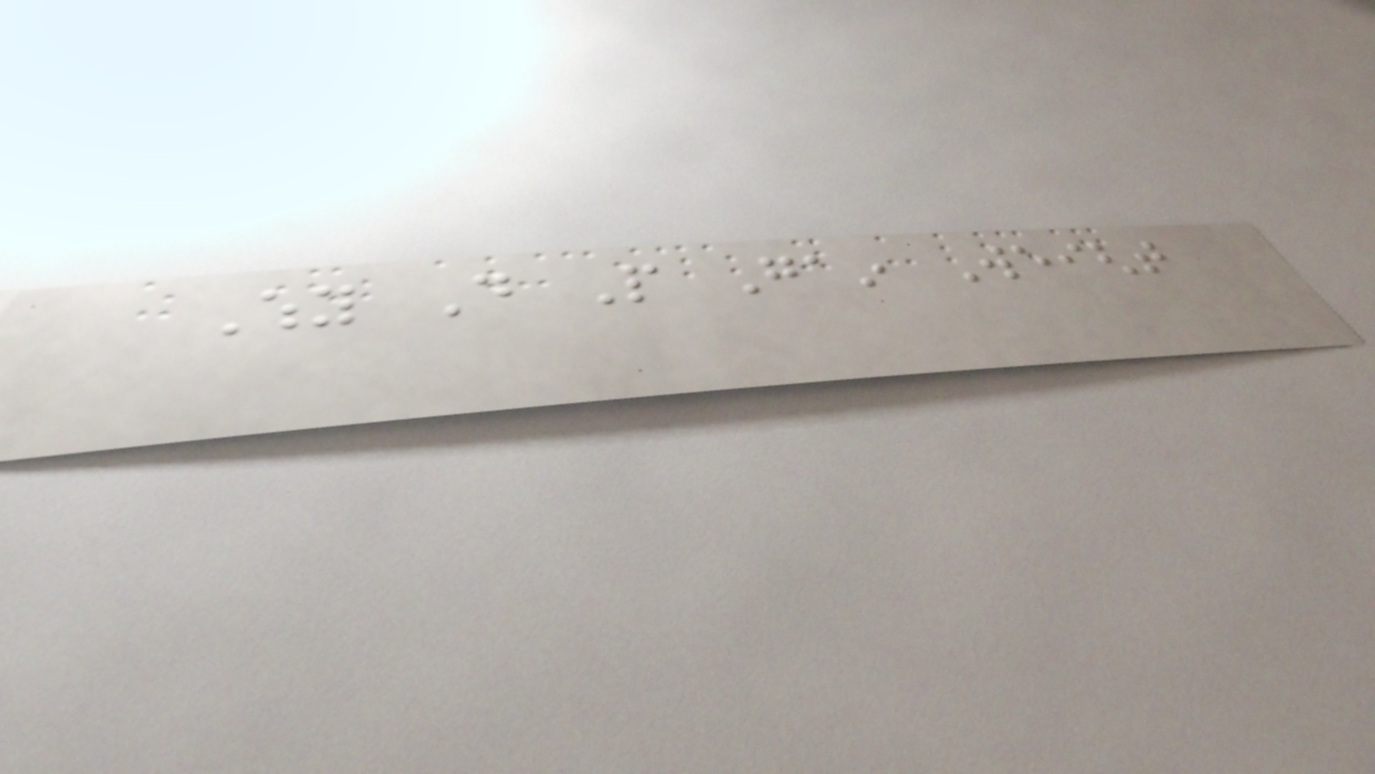Why Do People Gain Weight
